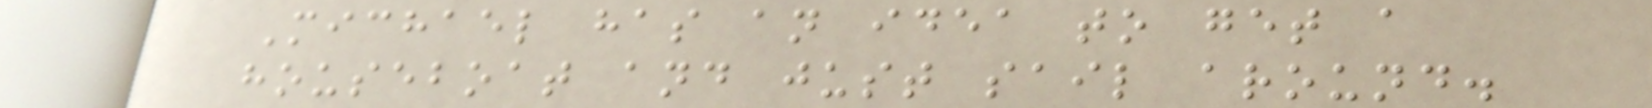Michael has an idea to get a
houseboat and just sail around.
